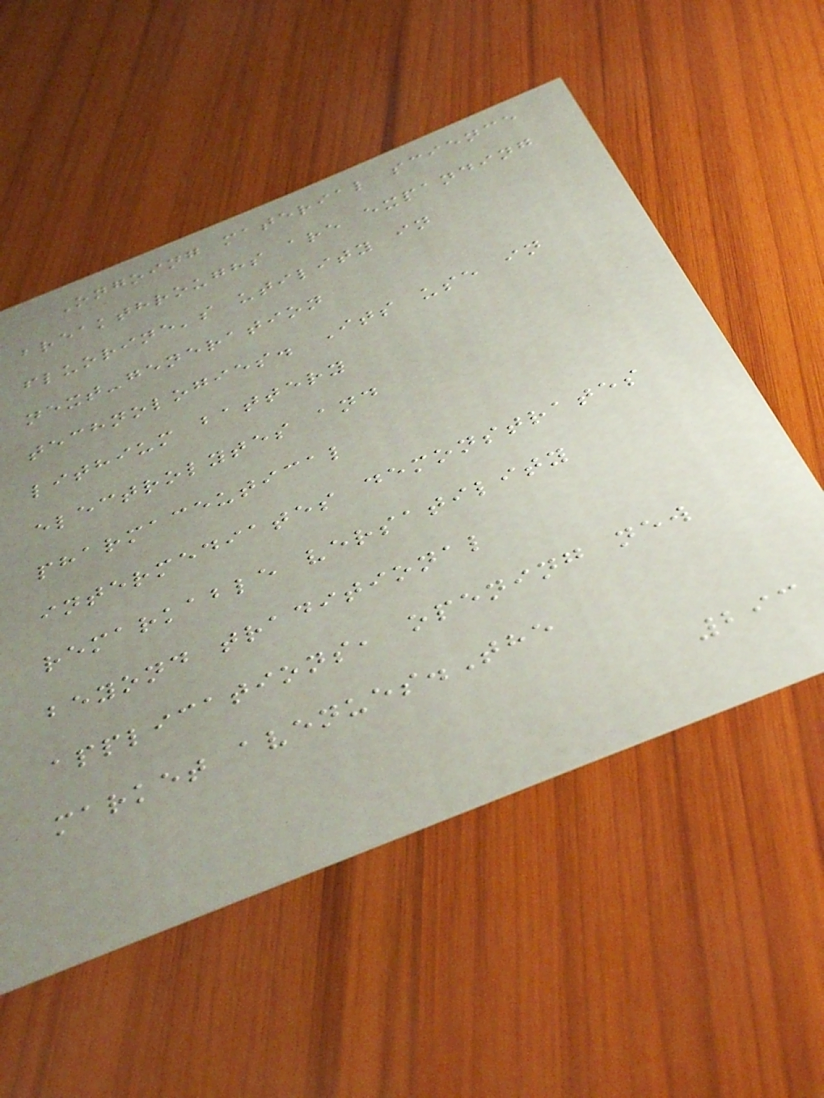Ongoing material science
breakthroughs are expanding
fluorine's utility in
next-generation
technologies. Its use in
lithium battery
electrolytes and
pharmaceutical
intermediates demonstrates
remarkable versatility
beyond traditional
applications, opening new
market avenues.The
293
